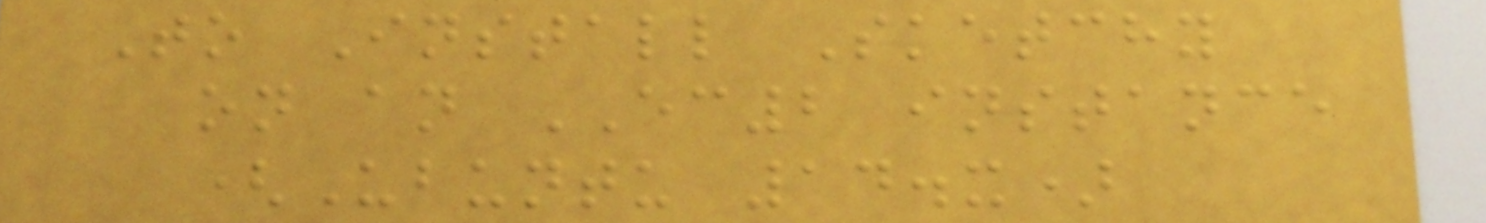To Install Sketchy
on an EC2 instance
(Ubuntu 14.x)
